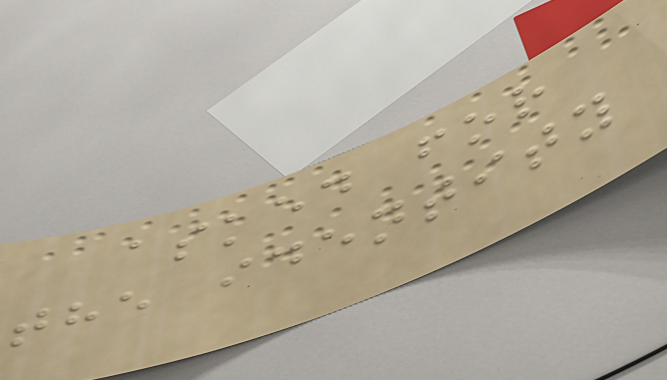asked for
the identity
